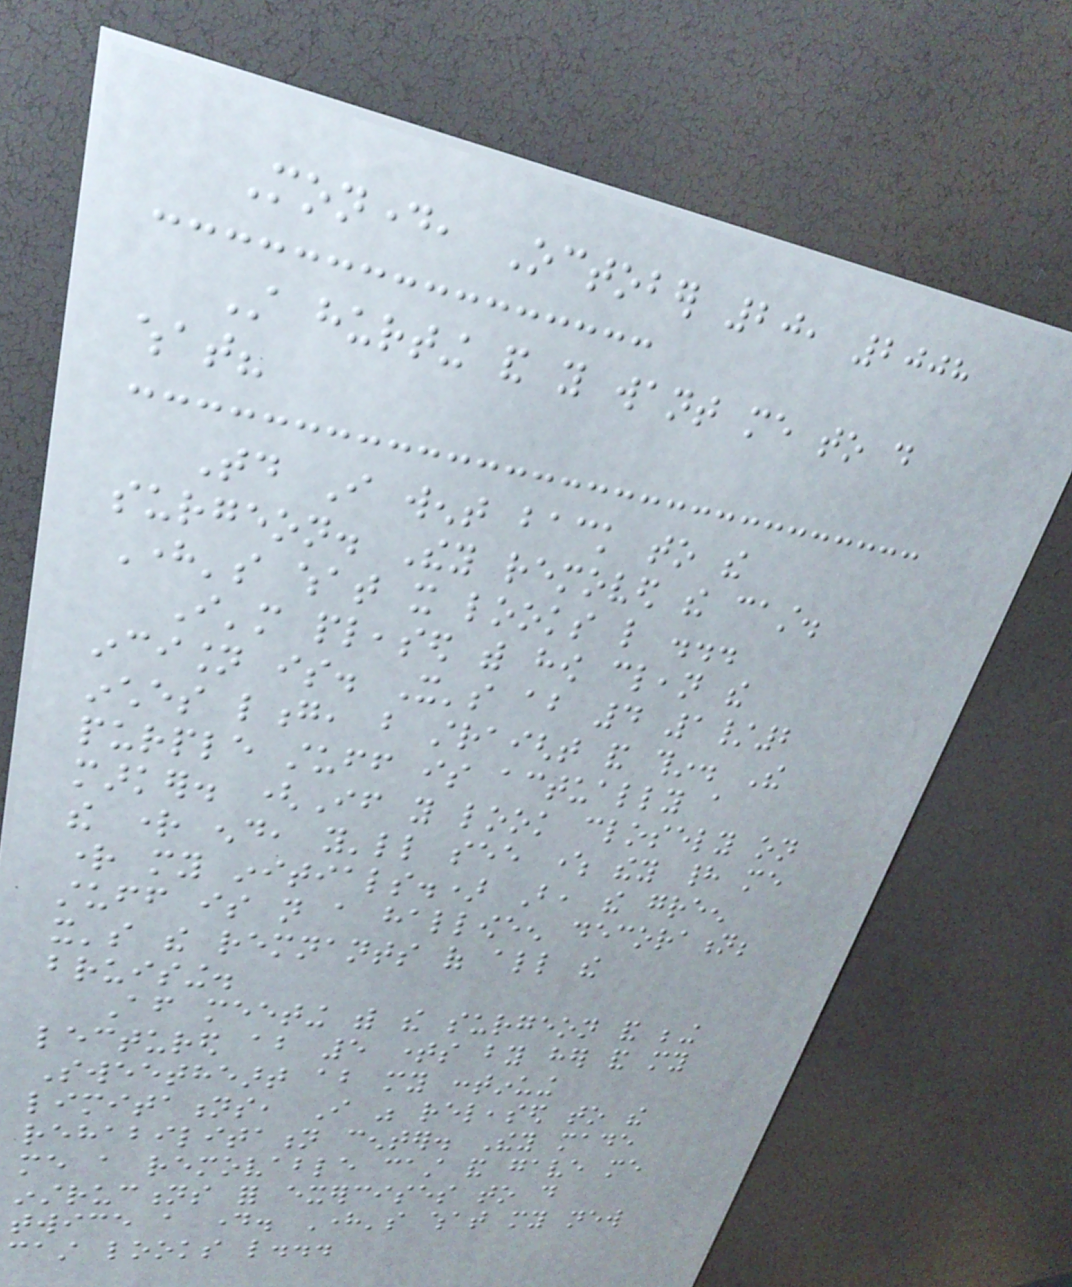Monday, October 20, 2008
Still hurting and you want me to do
what?
Today I went back to the
surgeon. They removed the cast.
Here's what it looks like ...
I'm pleased with how clean the
incision is. It's about 4 1/2
inches long, but straight and thin. The
purple stuff is actually a
marker. (If you look closely on
the right end, you'll see where they had me
right my initials.) But, the green
stuff is not a halloween decoration;
it's the remnants of all the
bruising.
After meeting with the surgeon and being
lectured about 5 times by her and my
Sweetheart about my continuing
limitations, I was released to the
rehabilitation center. They made
me a removable cast and gave me
instructions for exercises to do
twice a day. Here's what my new
cast looks like...
